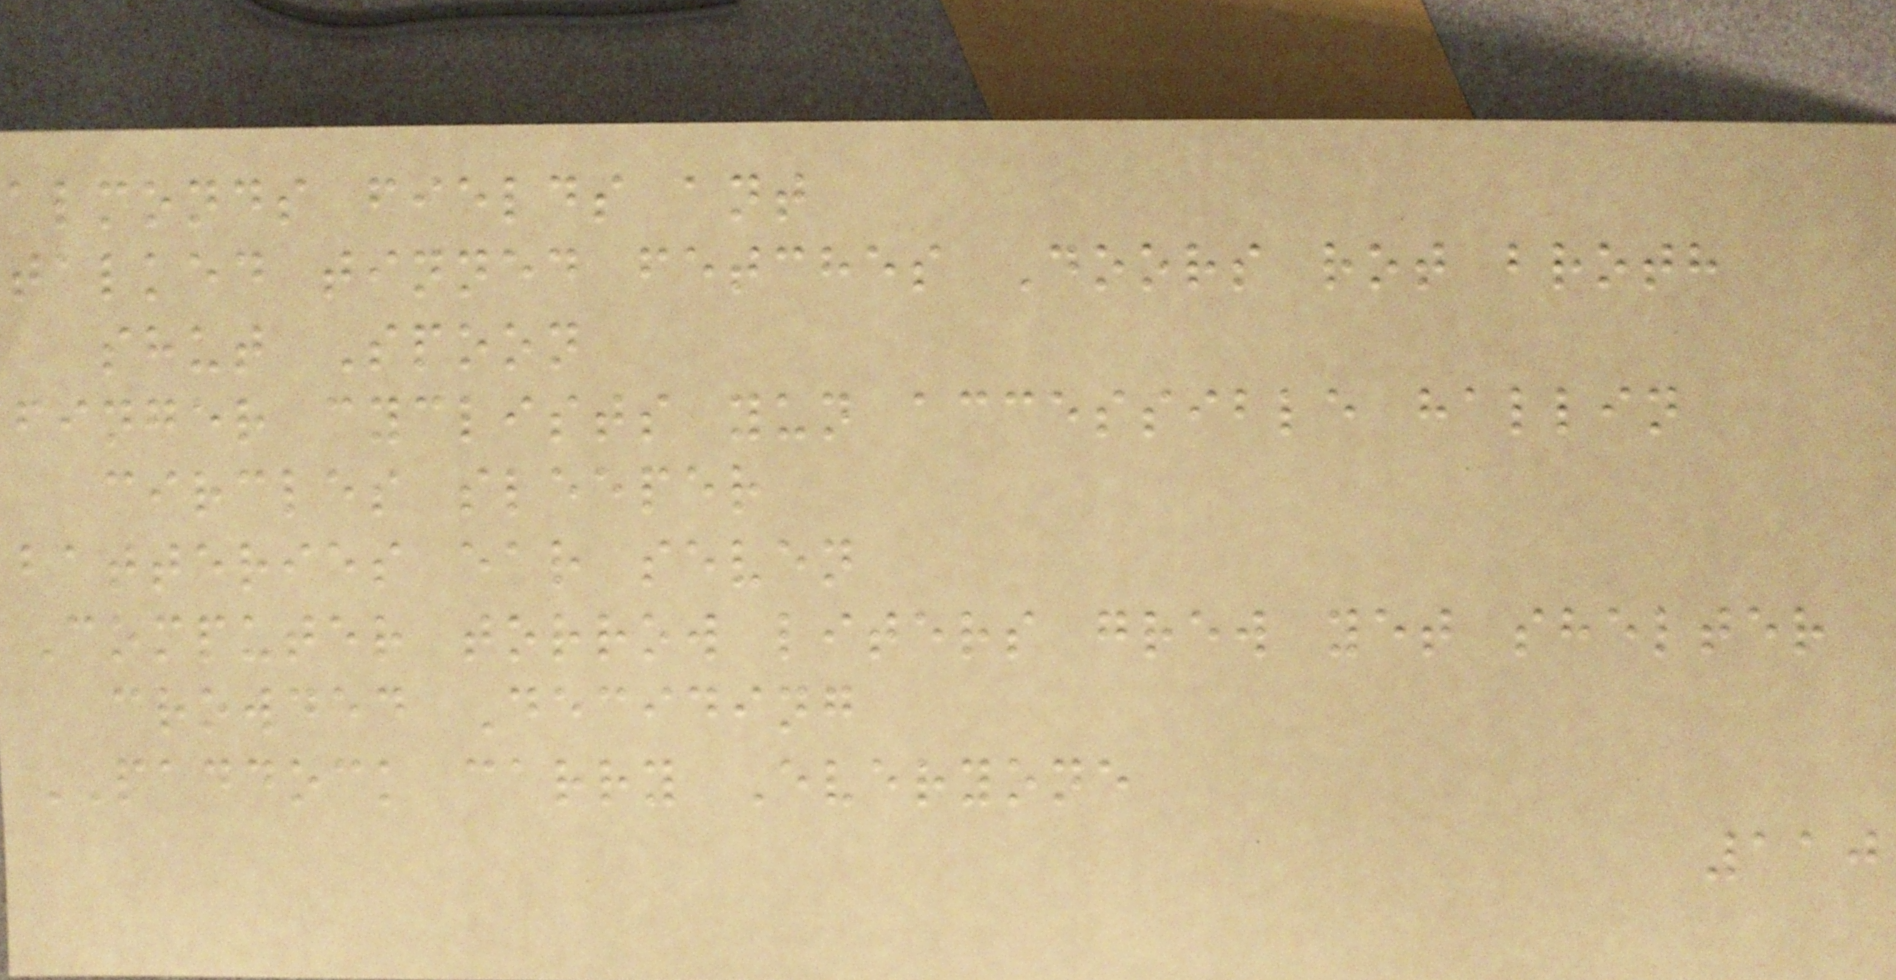almonds fields ant
talked tinned fetches Doors rot broth
shut Spoon
finger cyclists yun accessible hallin
circles sleeper
batteries ear seven
Computer torrow liters grew yet shelter
crowded Deciding
PADDOCK carry Everyone
110
